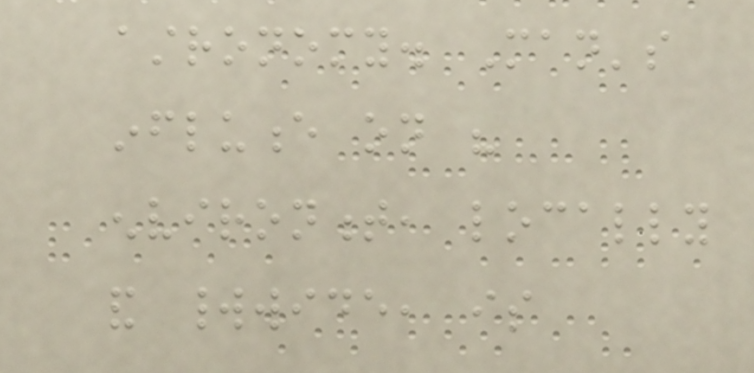astronomy. Man's
influence on his
environment, locally
and worldwide, is
